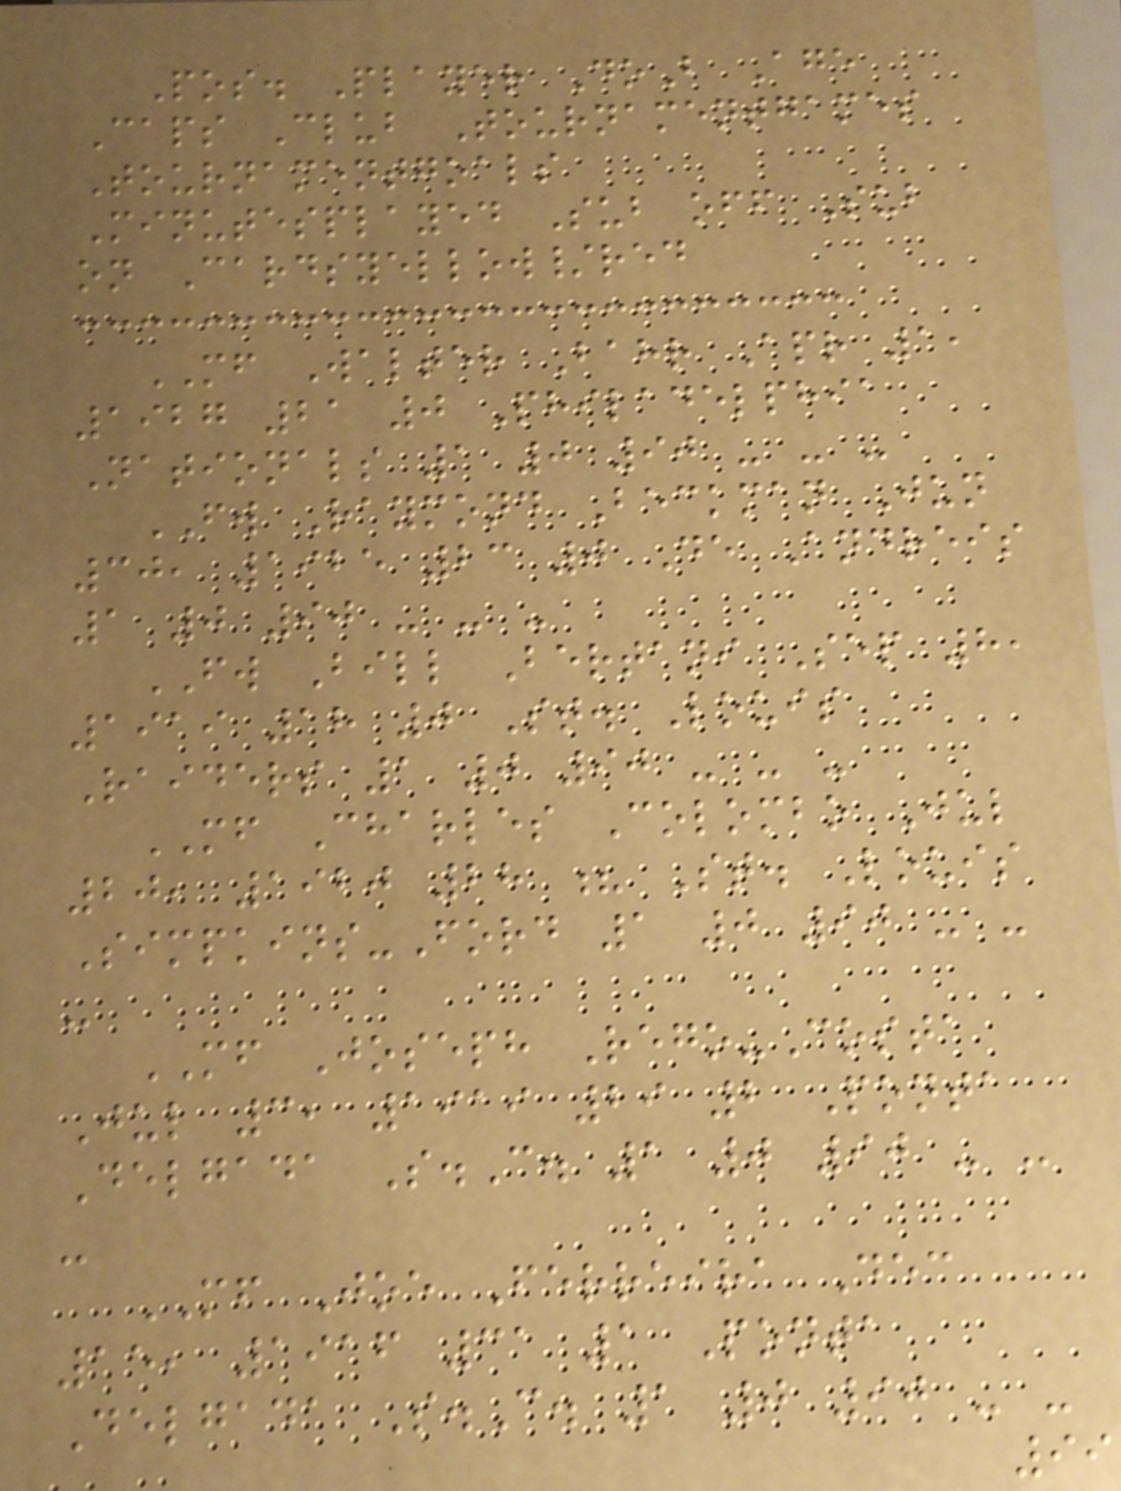Pos. Player DoB Age
Caps Club Tournamentgames
Tournamentgoals
Minutesplayed Sub off Sub
on Cardsyellow/red
MF Walter Bahr Apr 1,
1927 21 0 Philadelphia
Nationals 1 0 90 - - -
FW Raymond Beckman Jun
30, 1925 23 0 De Andreis
1 0 90 - - -
FW Bill Bertani Sep 8,
1919 18 0 St. Louis
Raiders 1 0 90 - - -
MF Charles Colombo Jul
20, 1920 28 ? St. Louis
Simpkins-Ford 1 0 90 - -
-
MF Joseph Rego-Costa
Jul 3, 1919 29 2 Ponta
Delgada S.C. 1 0 90 - -
-
MF Joe Ferreira Dec
15, 1916 31 1 Ponta
Delgada S.C. 1 0 90 - -
99
